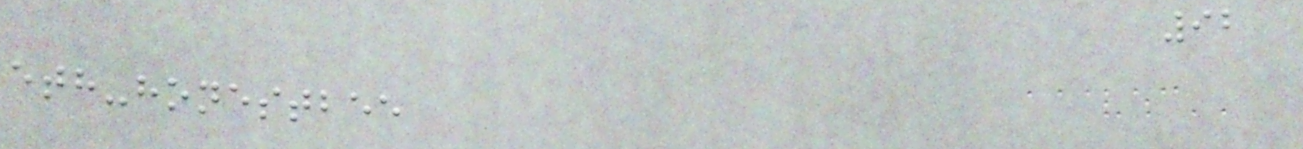92
eth-honestbee
